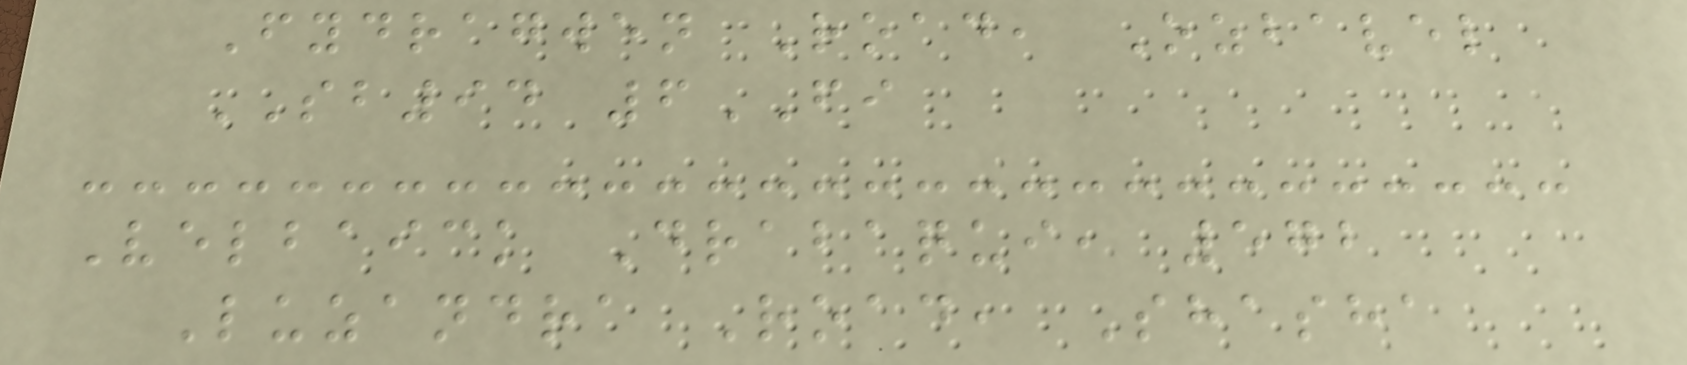Fydragwen Road, Ozbavel
SB94 6FI
Velbaick Drabaqui, 572
Luzandra Road, Shasha
